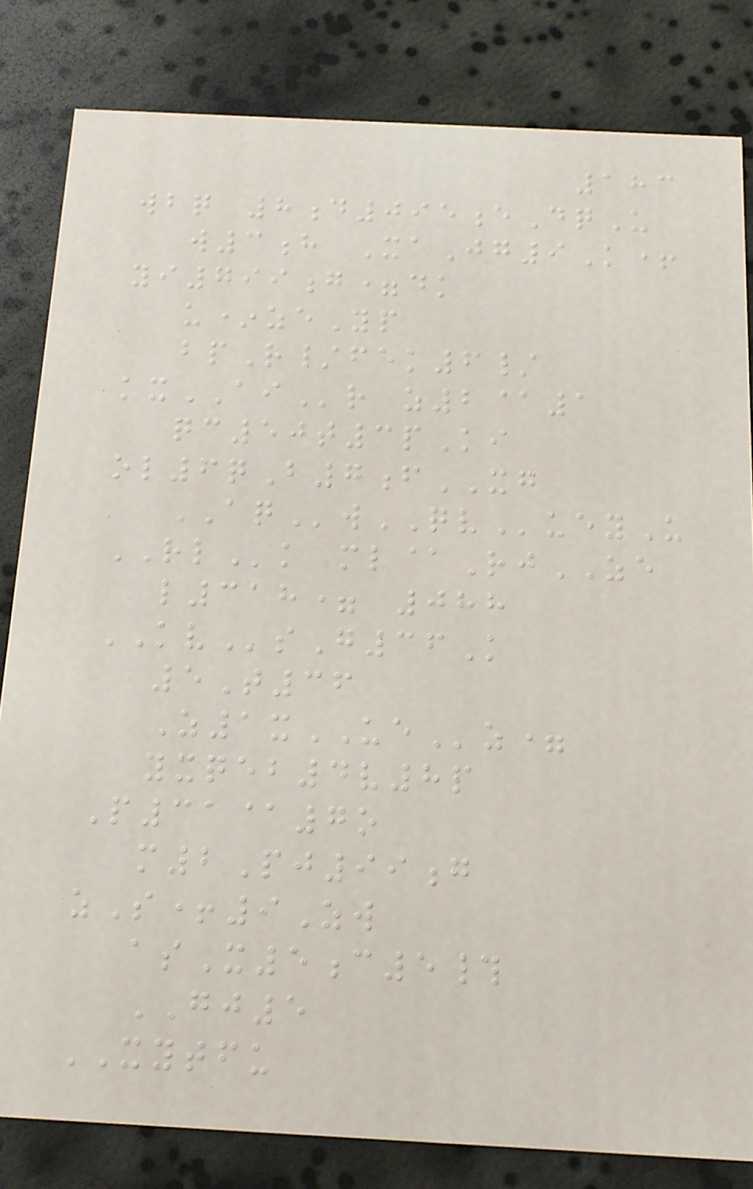183
wbq 8d095eDqU
w3h XaJg9K+
yi799g=dk
u*zeYp
bpR/fek6/
kxAIr z2@1
qc50t3pKi
ol6qB7fXG
AQwQVueyU
RLk ml@RjZE
l318= 088
KVsG36K
5T36
Z1xUEz=
yxqeb4v8p
P31@7o
m2Pj99g
zS+9Zw
asX5c5#
GJ5
XYTFU
